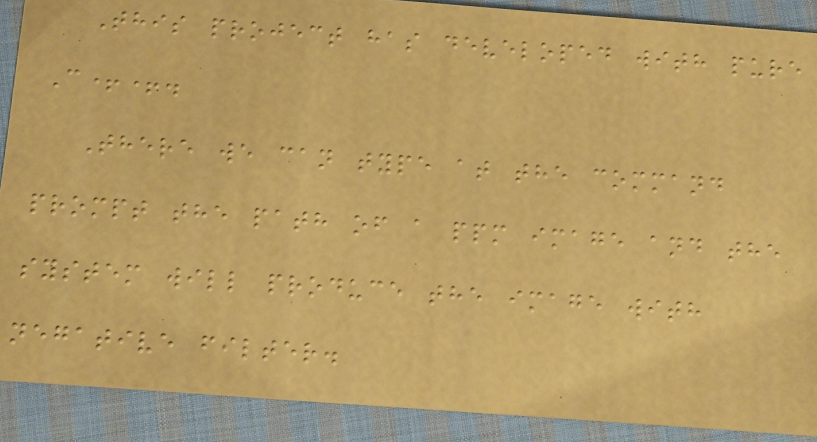This project has developed with pure
C++.
There we can type at the command
prompt the path of a ppm image and the
system will produce the image with
negative filter.
